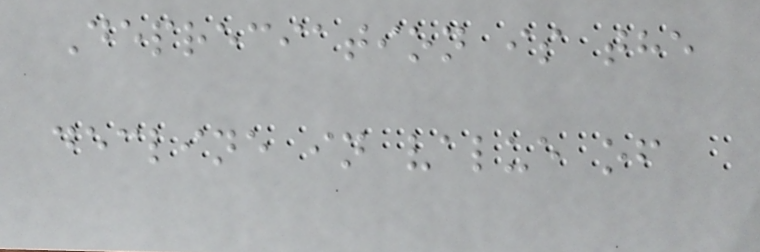Depreciation is the
decline in value of
